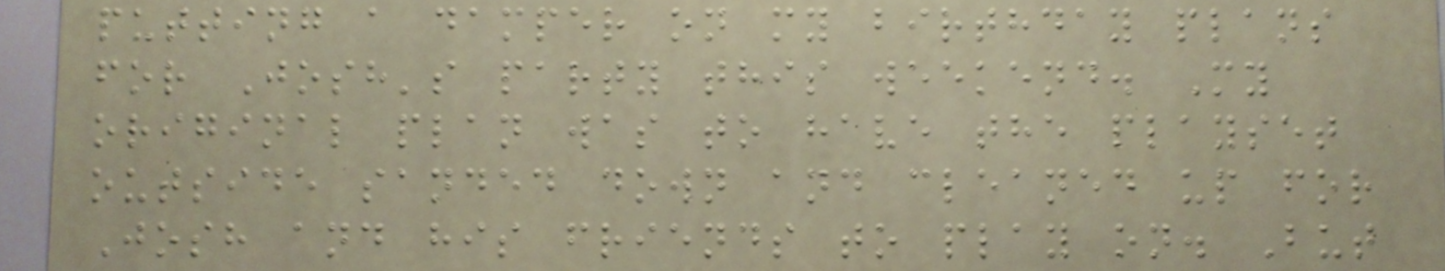putting a damper on my birthday plans
for Josh's party this weekend. My
original plan was to have the playset
outside sanded down and cleaned up for
Josh and his friends to play on. But
